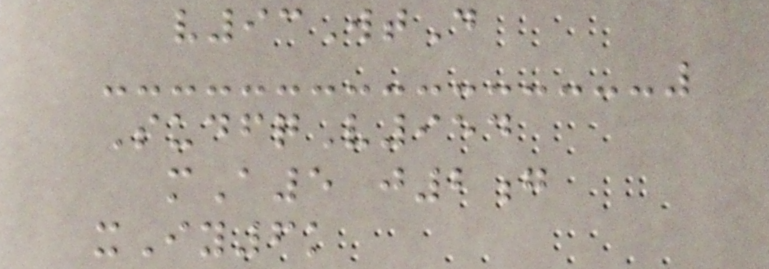v93WtD
SudfqV954
mA5 j2g
xIy6k
